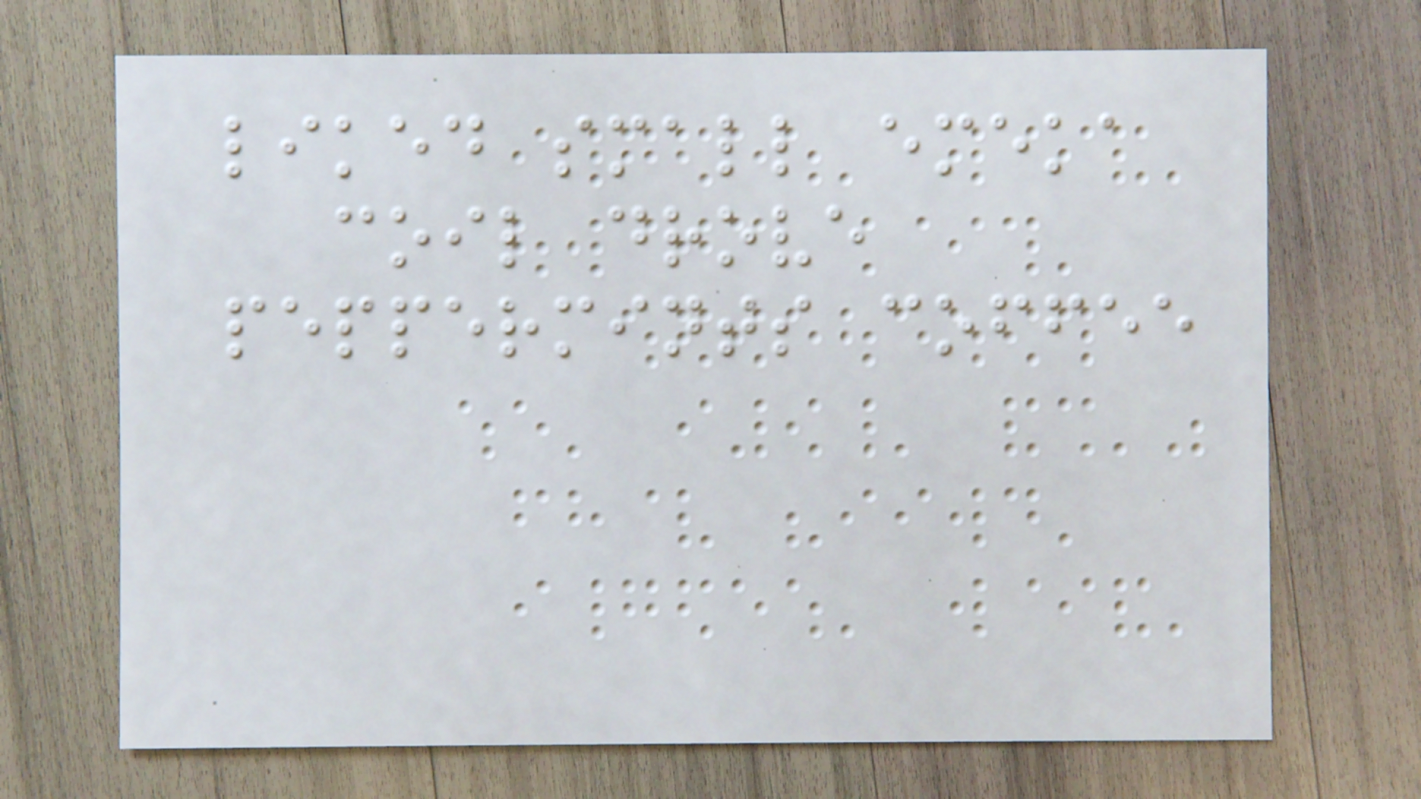liked small emeka
coil drove
peppermints coffee
